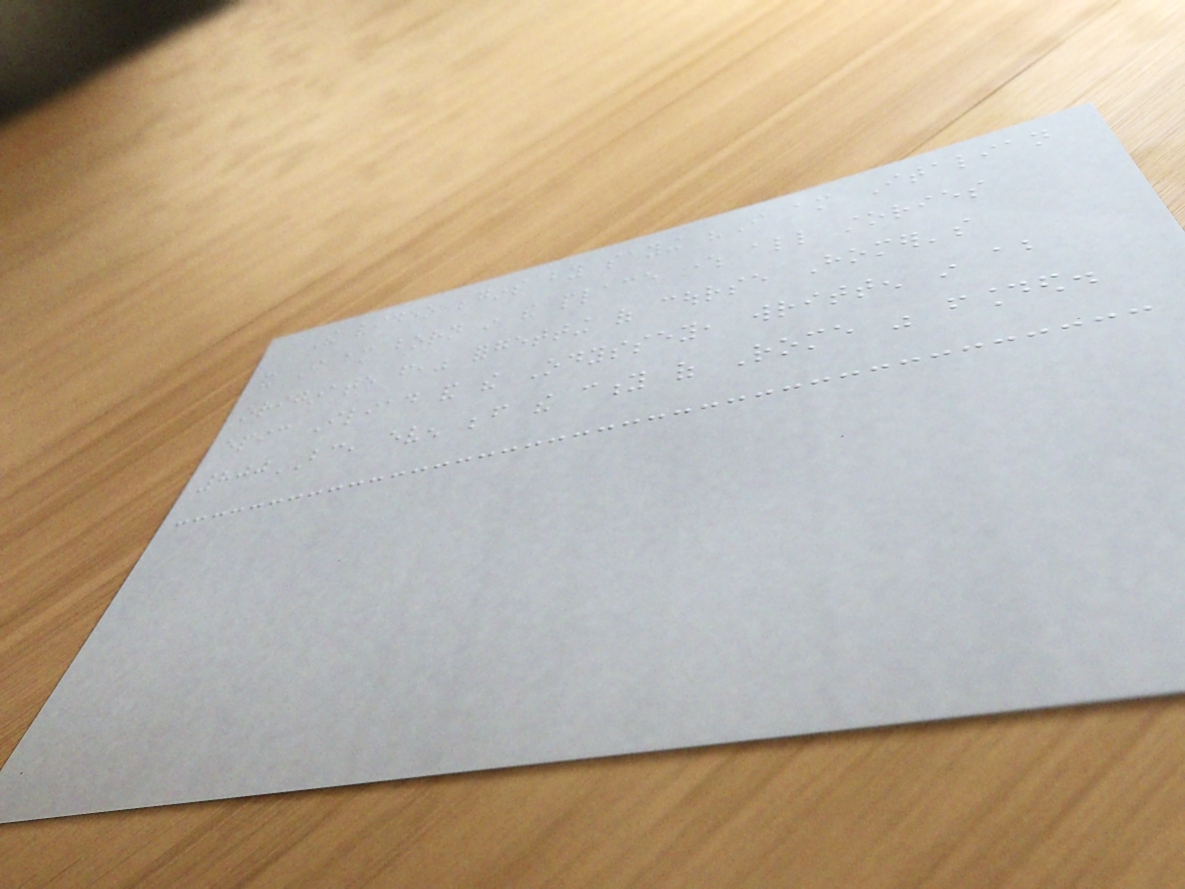The video begins by saying "I am Italian
and I am born in the place where all stories
originate from," forgetting of course Homer's
epic Iliad and the Odyssey, written in about
800BC, even before the city of Rome was founded.
